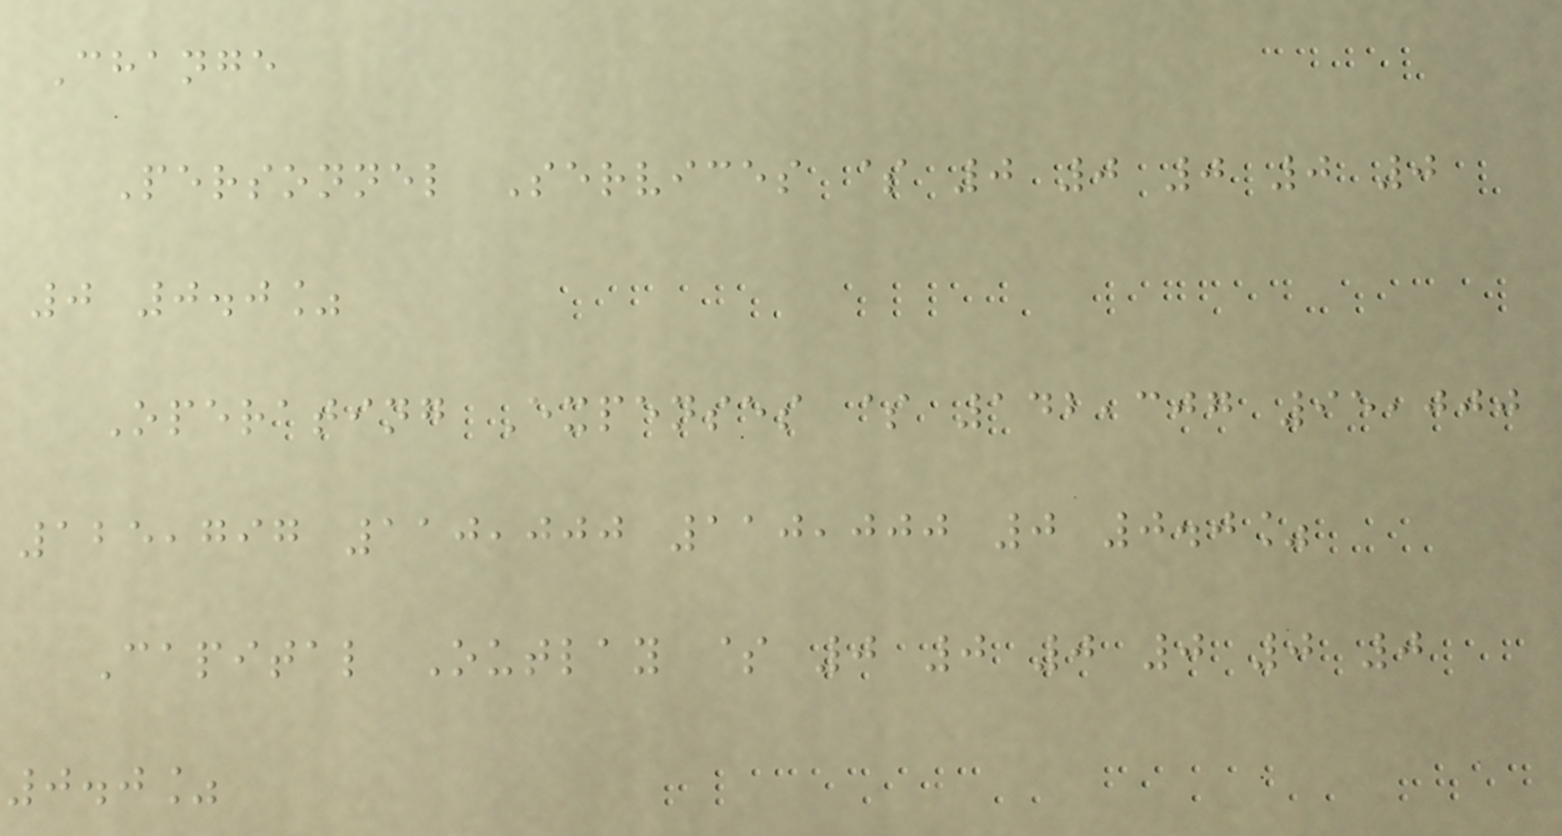Change
Personnel Services $ 0 0 0 0 0
0 0.0%
Operating Expenses $ 142,307 95,000
125,797 110,000 110,000 0 0.0%
Capital Outlay $ 0 0 0 0 0 0
0.0%
